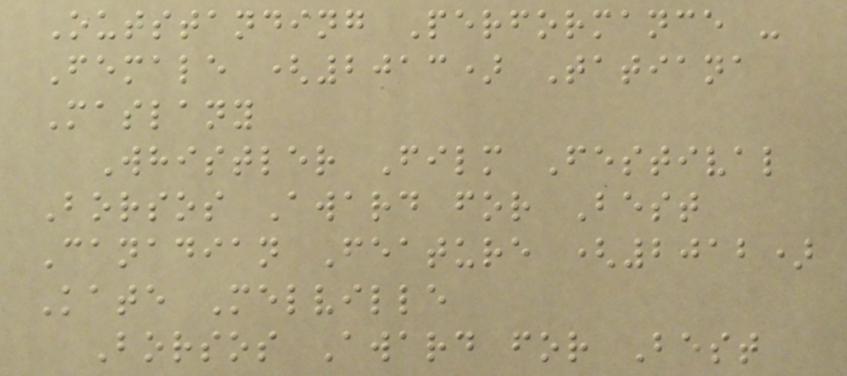Outstanding Performance -
Female (2013) Tatiana
Maslany
Whistler Film Festival
Borsos Award for Best
Canadian Feature (2012)
Kate Melville
Borsos Award for Best
